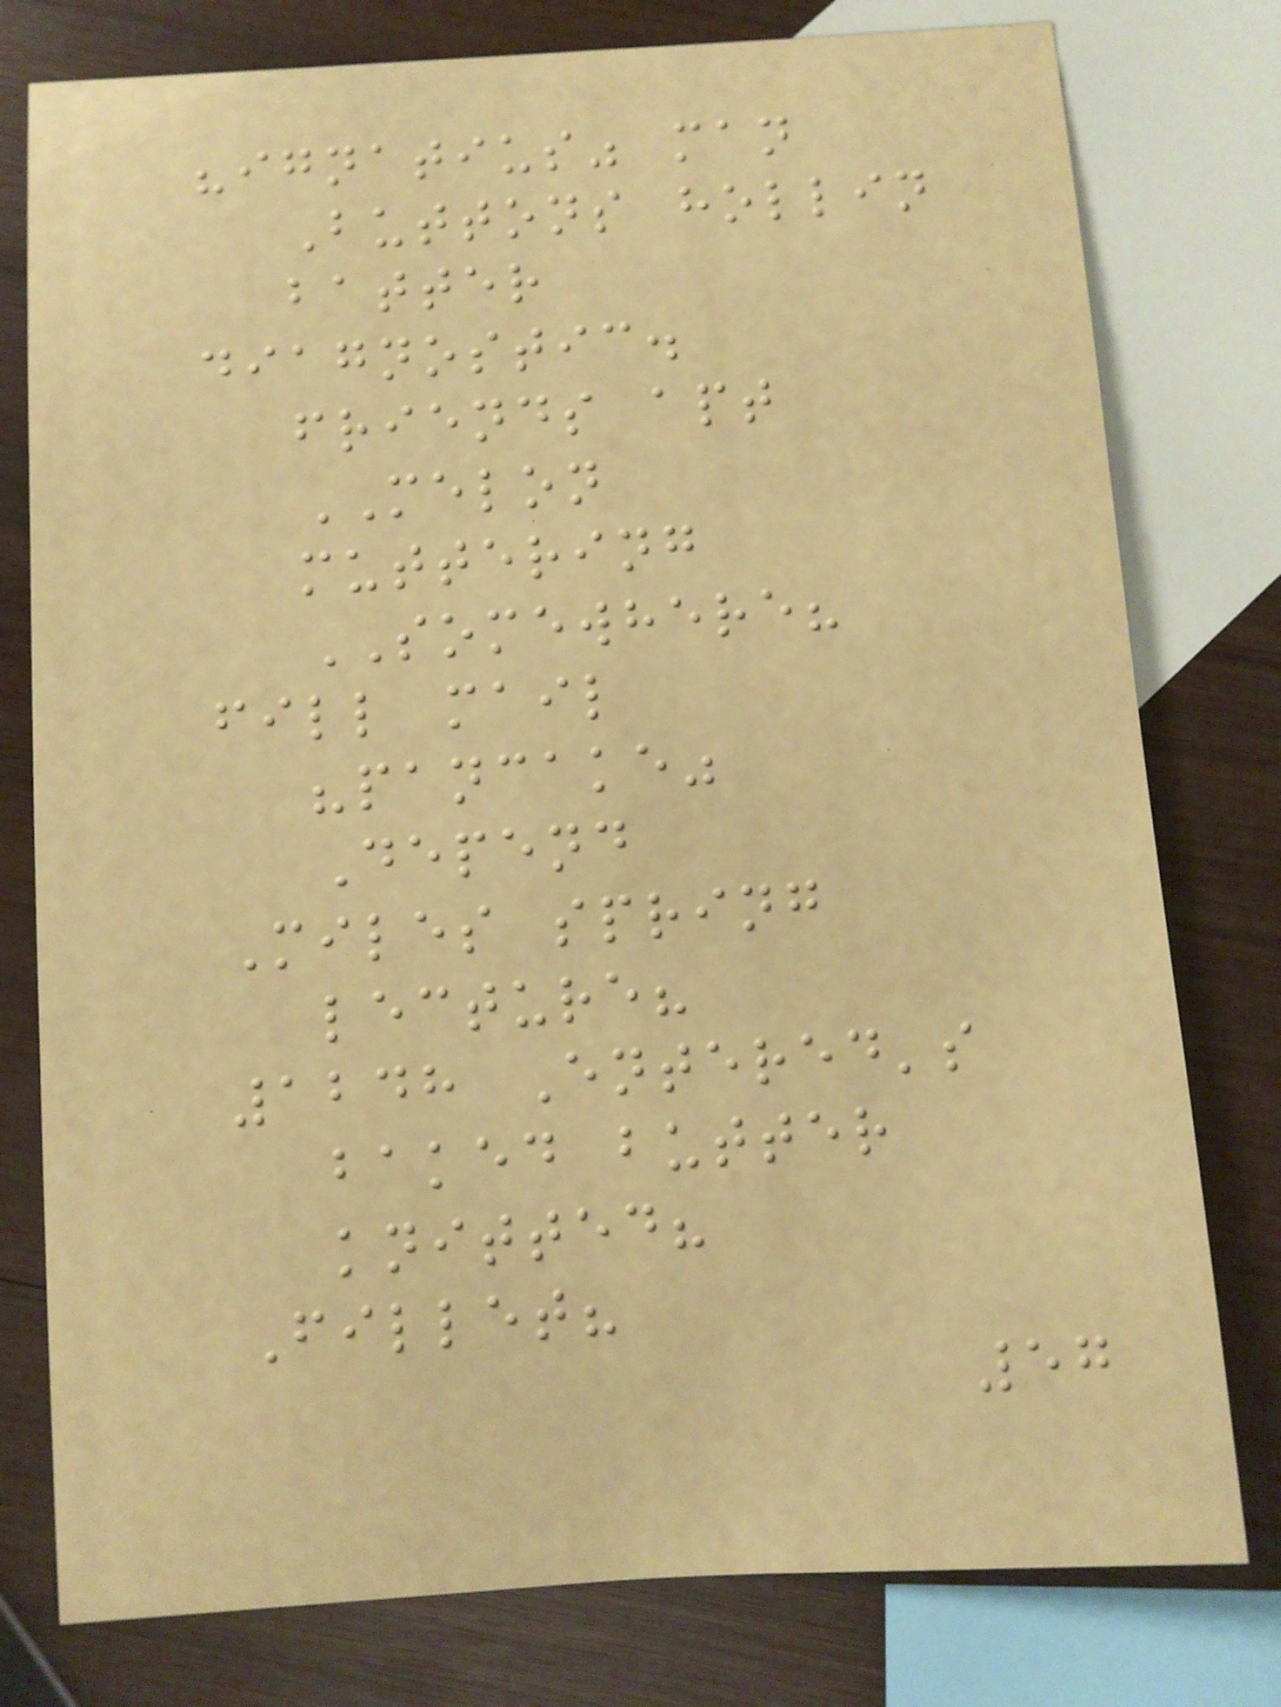"ignatius" man
Buttons hollin
batter
diagnostic.
friends apt
MELON
muttering
SOMEWHERE?
fill mail
"pancake"
Depend
Miles spring
lecture?
1248 Entered's
baked butter
knitted?
Fillet?
57
